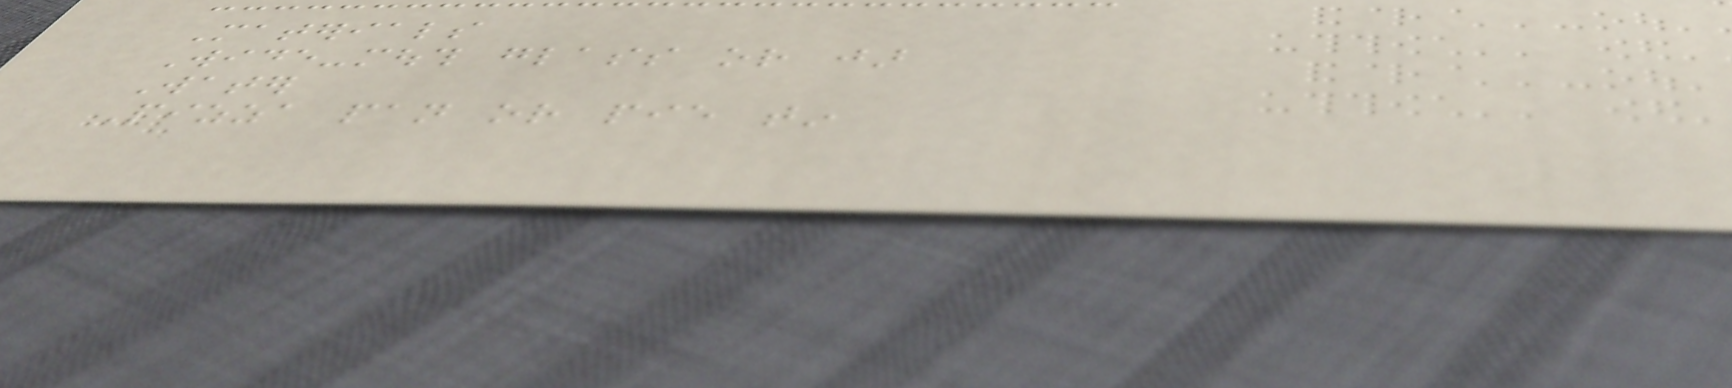Materials
Wide-mouth glass or jar
Water
Pizza pan or pie tin
